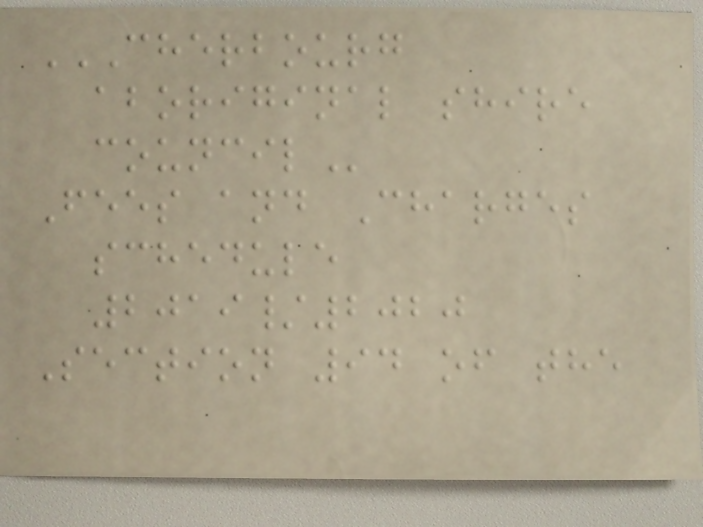CHERBOURG
ABORIGINAL SHIRE
COUNCIL
Fees and Charges
schedule
2019/2020
Section 94 of the
